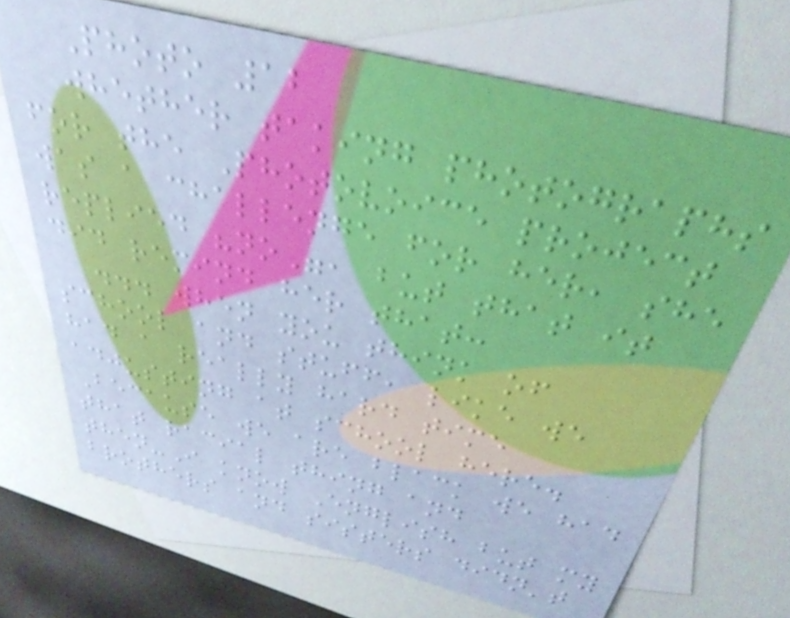Photo 12
whether taking photographs
for the Photovoice project
was a challenge for her, she
replied "no", but that it
did remind her that:
... when you think of
school and stuff, like we
had a really hard time
adjusting at school here.
Because we are black we had
that racial thing and
then-I know English but my
brothers and sisters didn't
